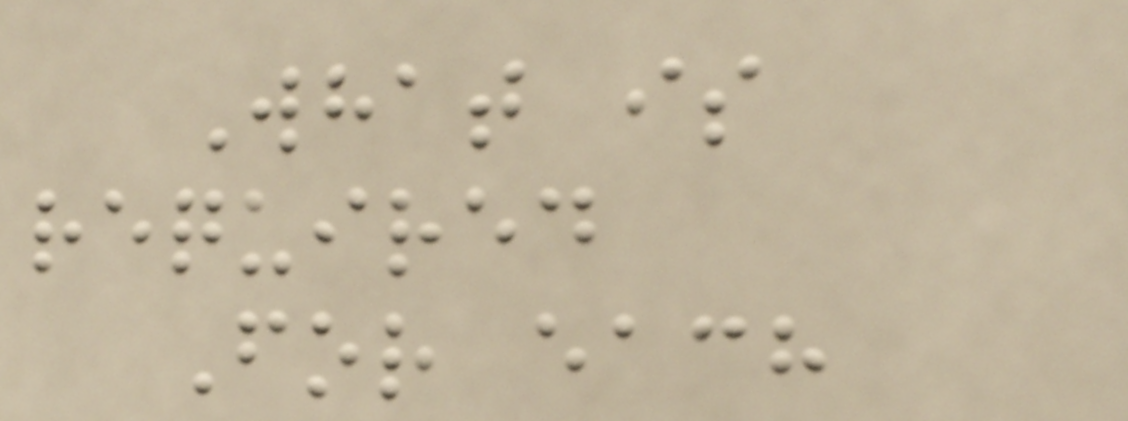What is
required
For each
